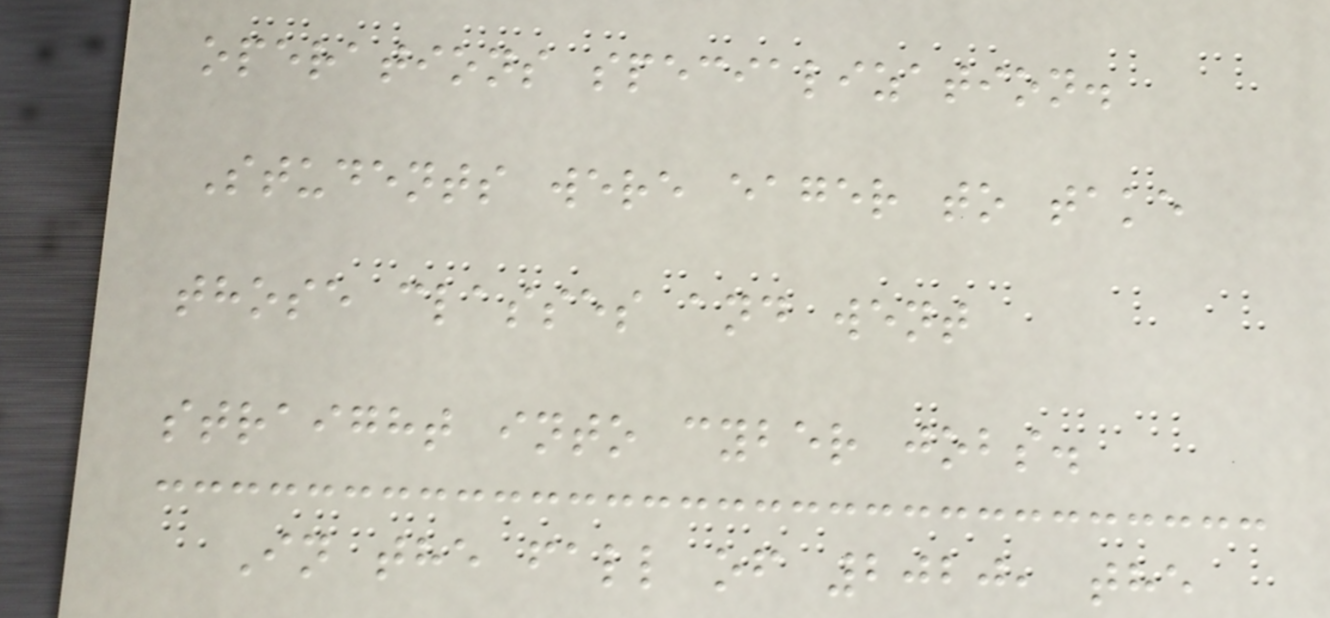operations specialization.
Students were eager to take
those classes and went
straight into cyber jobs.
In the fall of 2020, the
